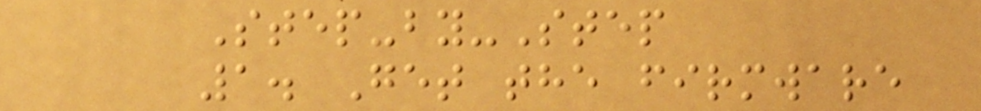Step-by-Step
1. Get the firmware
